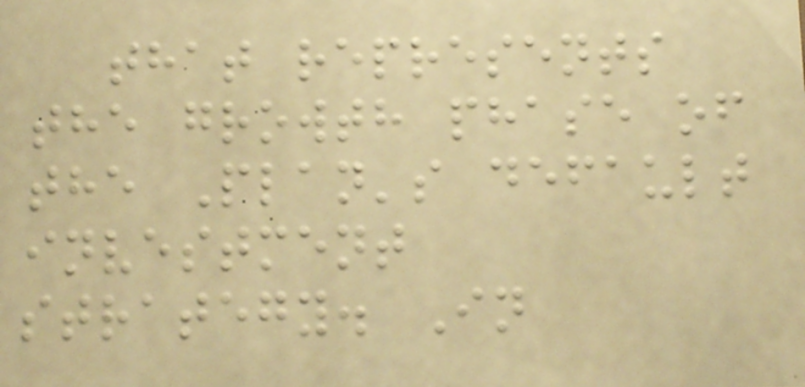that represents
the growth phase of
the Plan's default
investment
strategy. In
